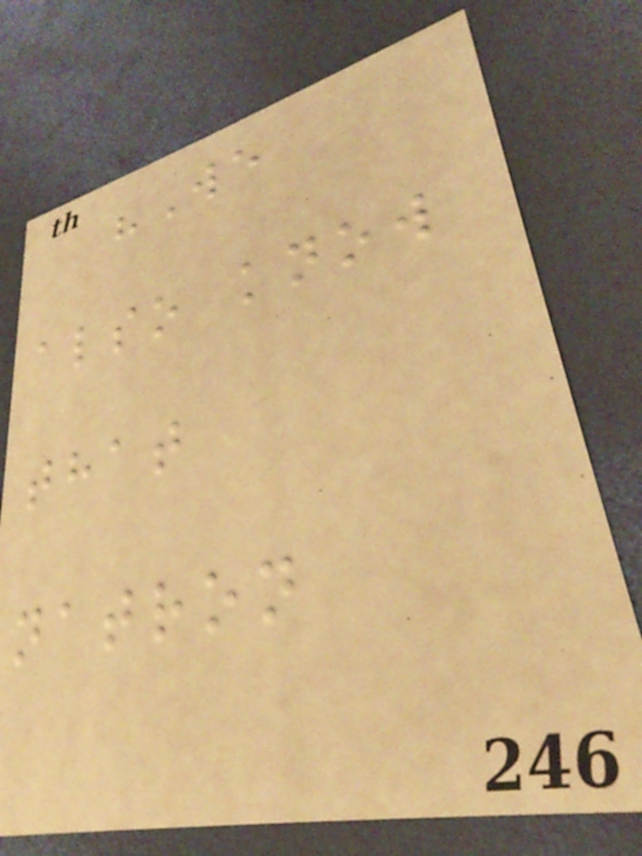"We
also know
that
natron
